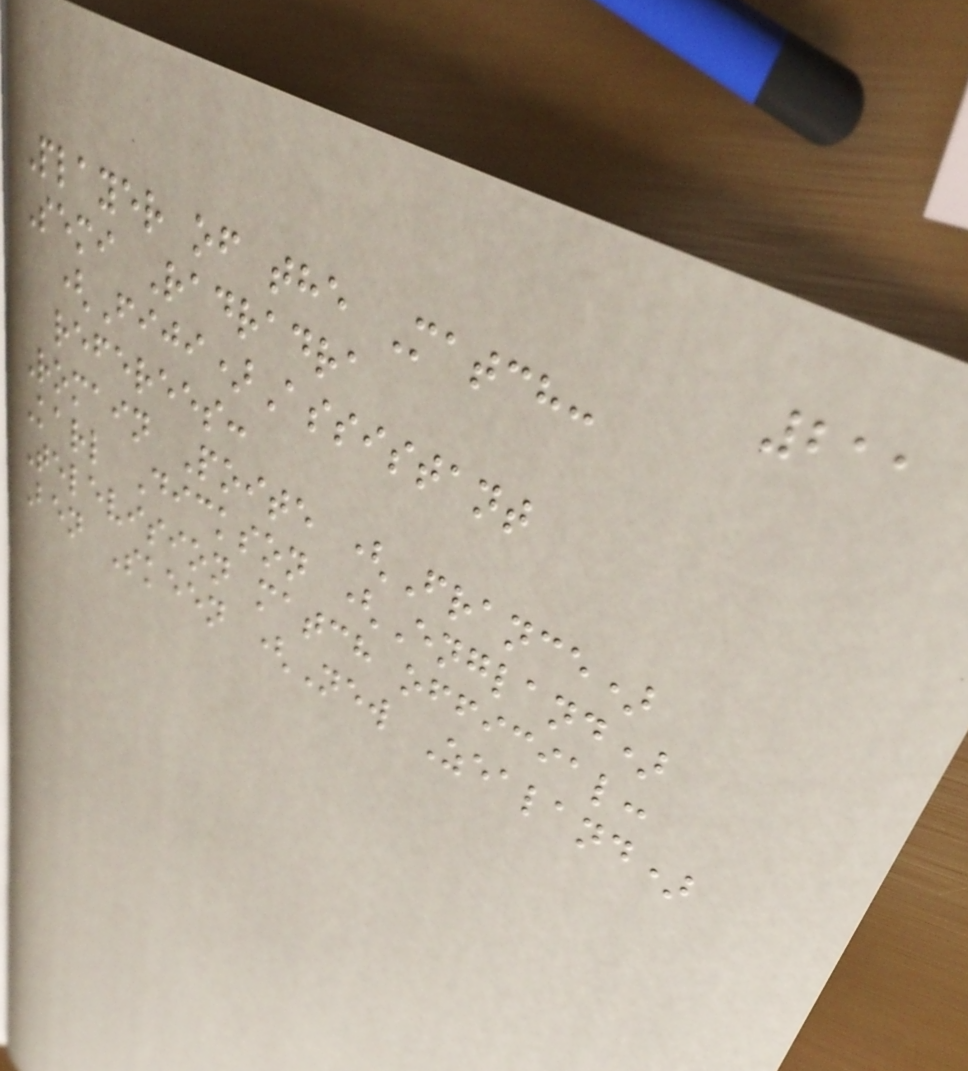211
Player of the Match:
Semi Radradra
(Fiji)Assistant
referees:
Romain Poite (France)
Karl Dickson (England)
Television match official:
Ben Skeen (New Zealand)
